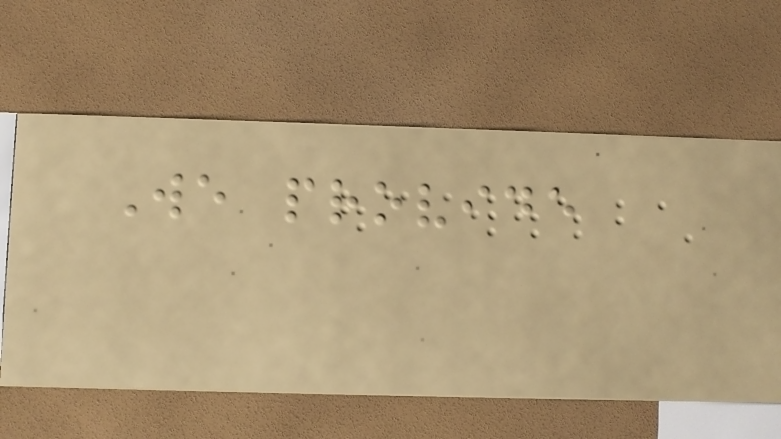We provide
